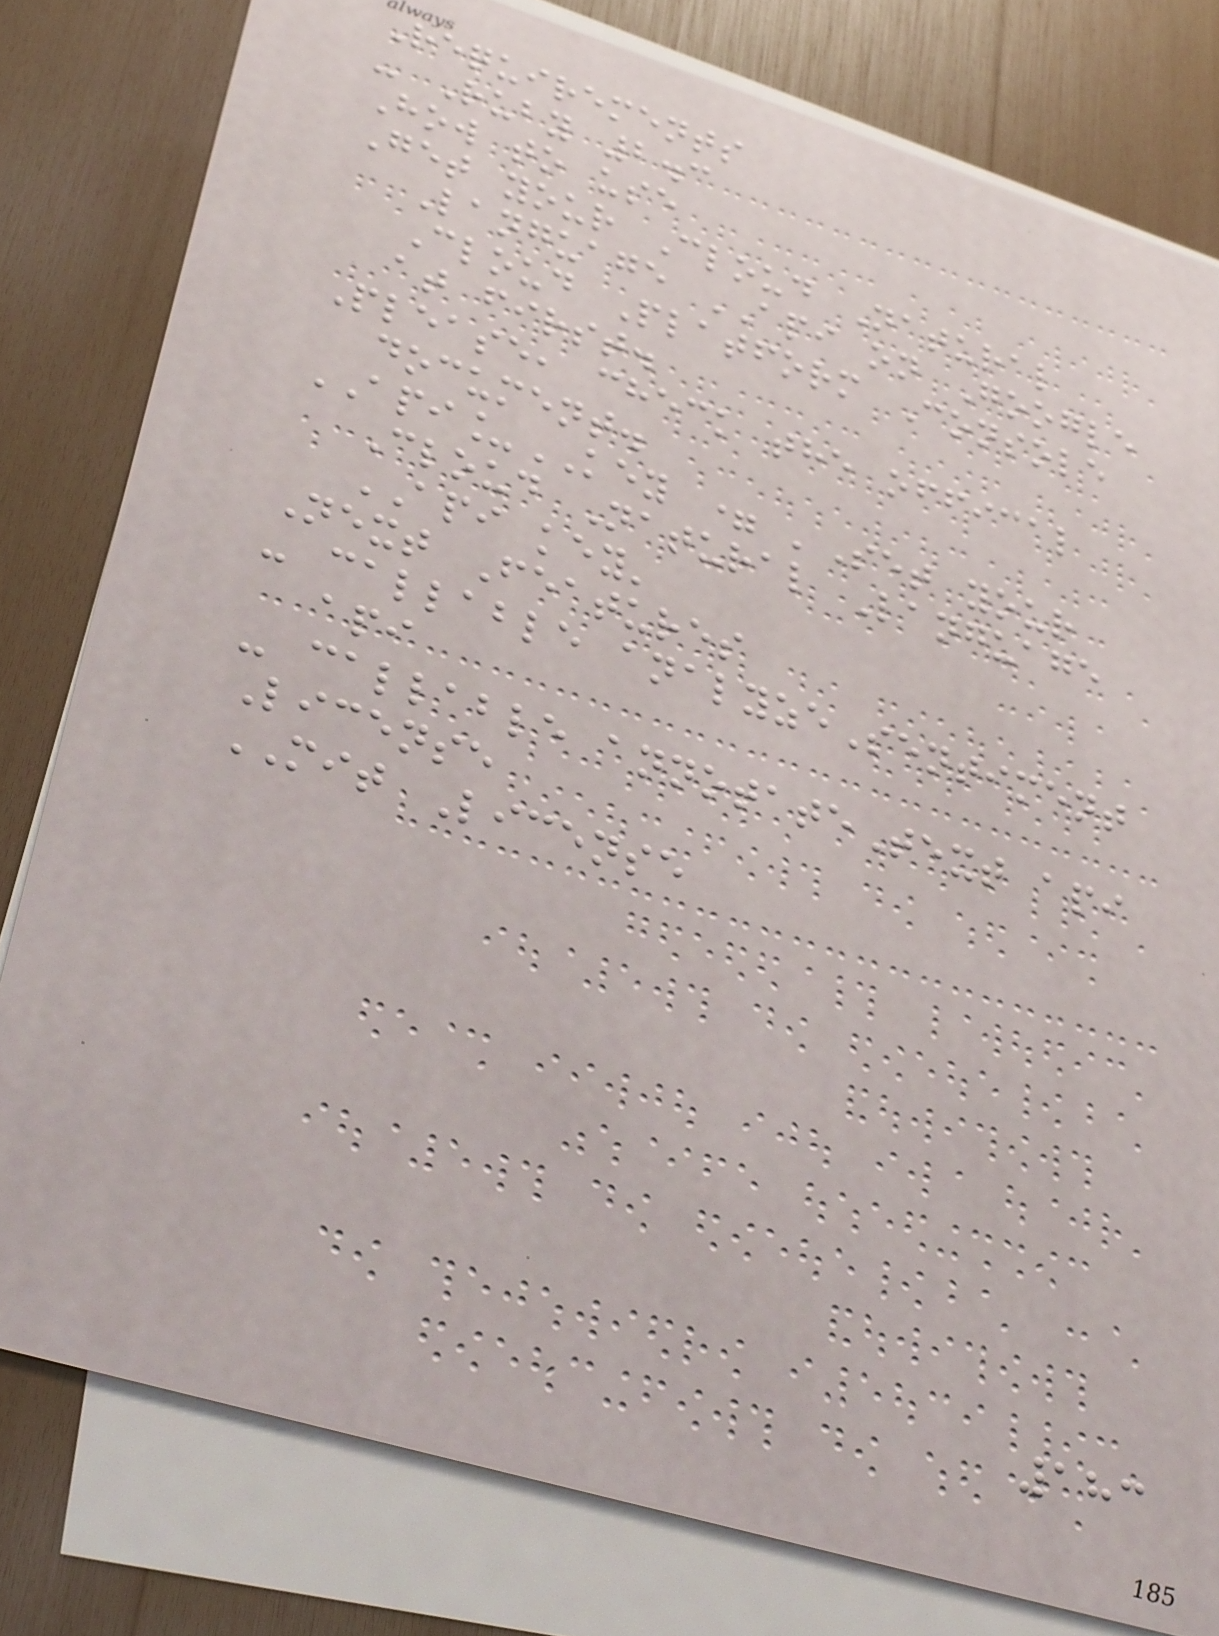Requirements
- Ruby 2.3
How to use
Get your Cloud Natural
Language API on Google
Cloud Platform Console
at first.
Please, check the offical
document.
API_KEY = 'Set your
Cloud Natural Language
API key'
Next Features
- callable analyzeSentiment
api
- callable annotateText api
License
MIT License
183
